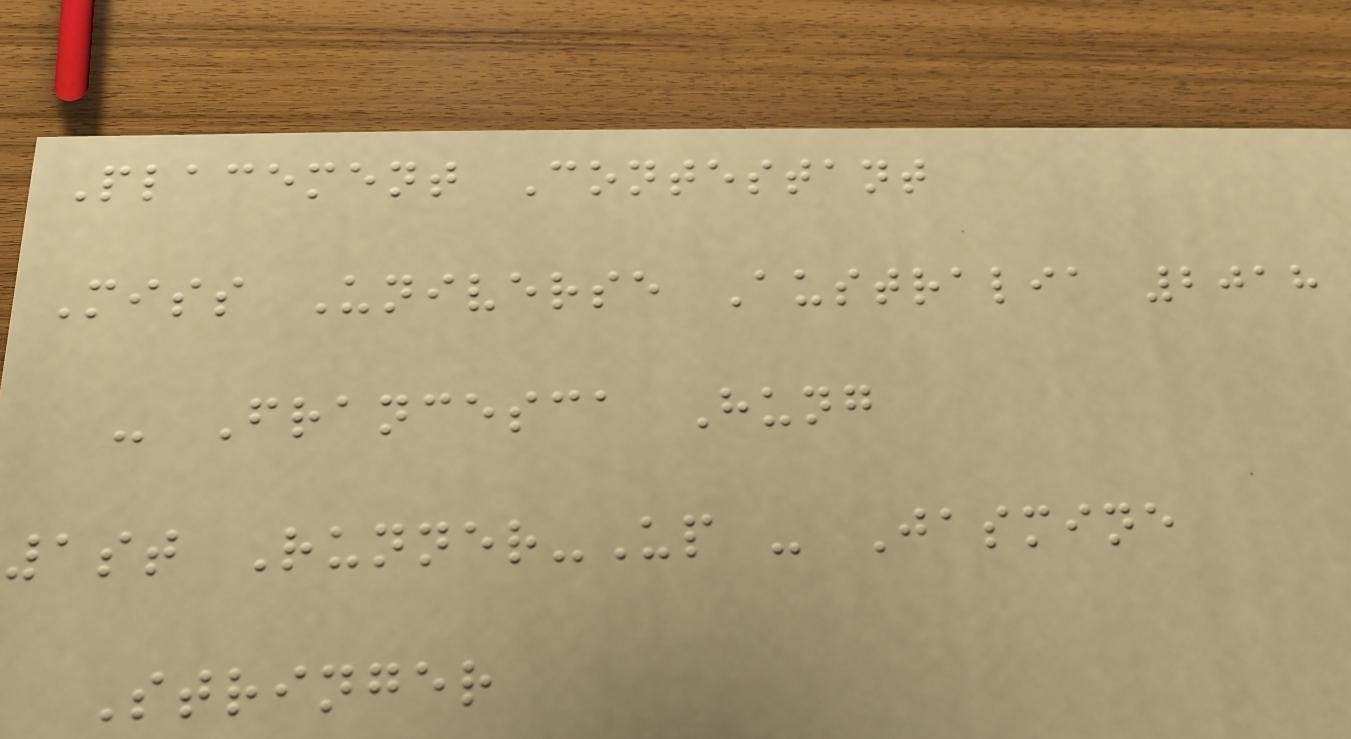Placement Contestant
Miss Universe Australia 2018
- Francesca Hung
1st Runner-Up - Jasmine
Stringer
